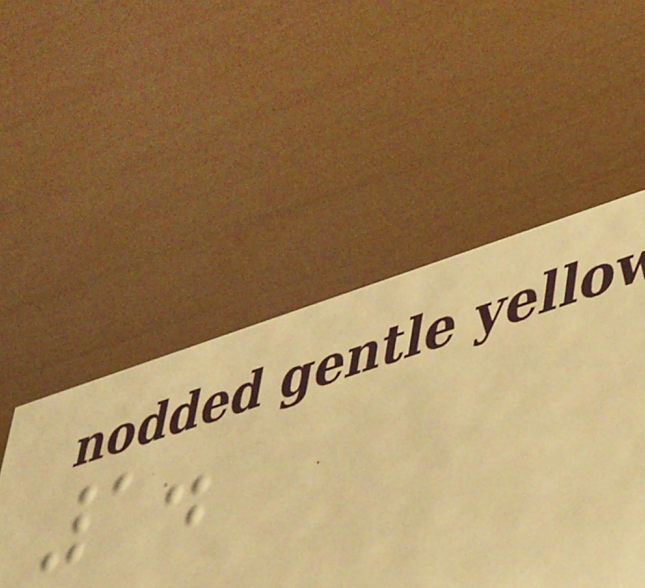1.
